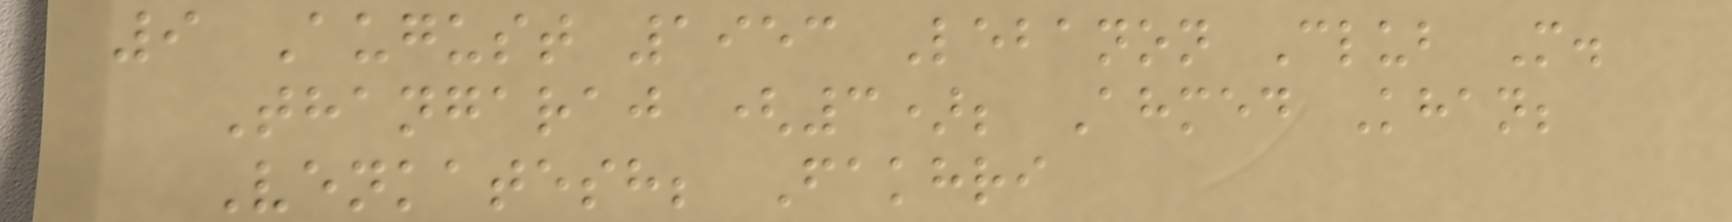9 August 1953 Lebanon Club M.
Thangaraj (3); Ahmed Khan;
Venkatesh; Fakhri
